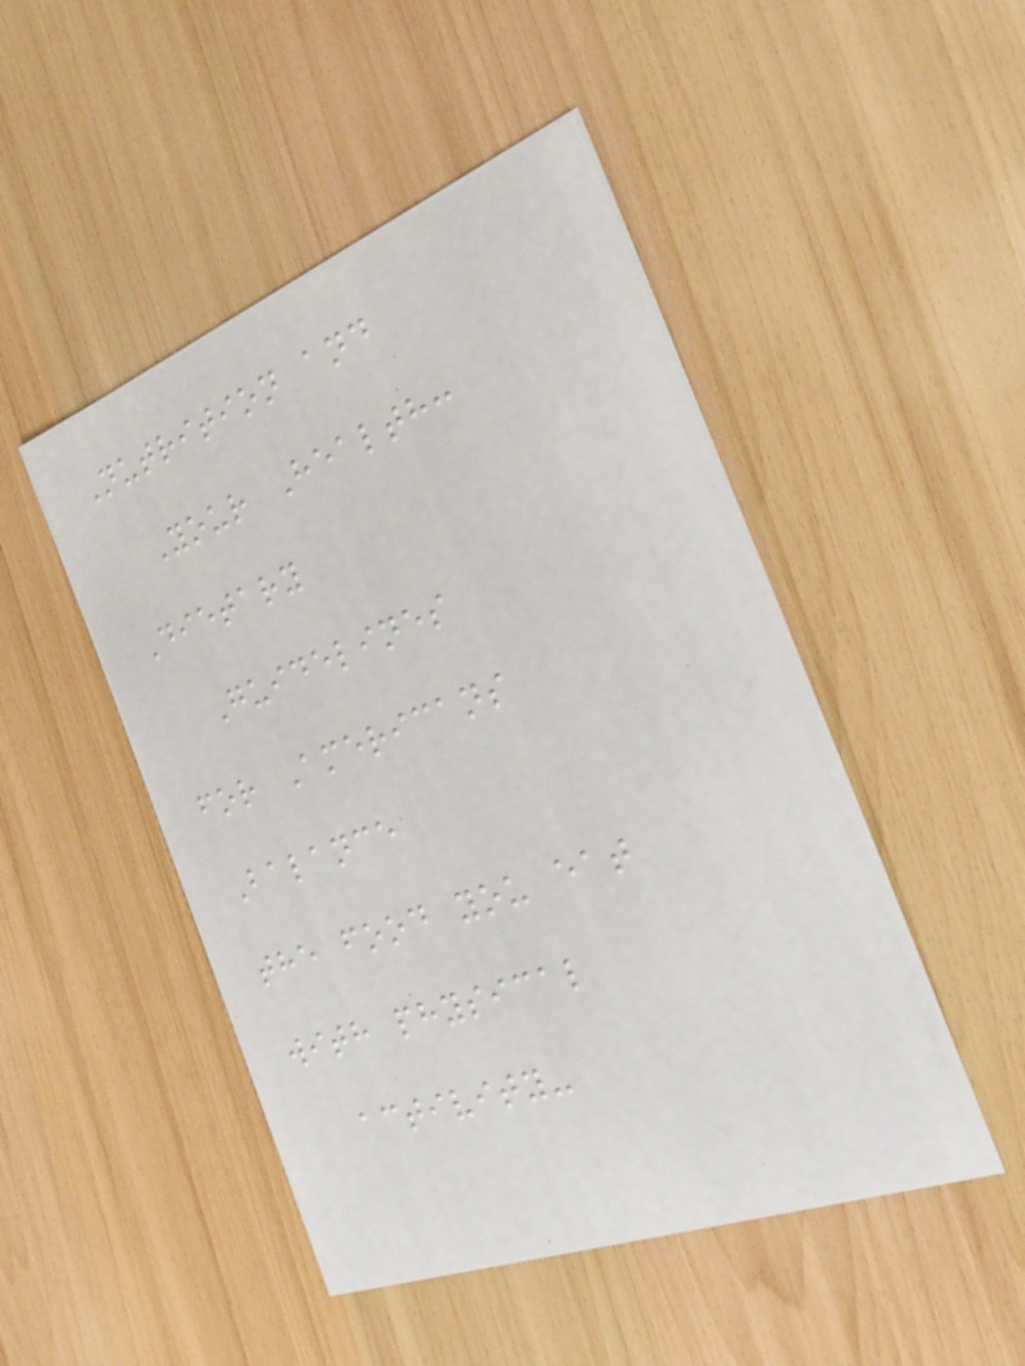Nutrition and
Your Health:
Dietary
Guidelines
for Americans
Balance
the food you eat
with physical
activity-
